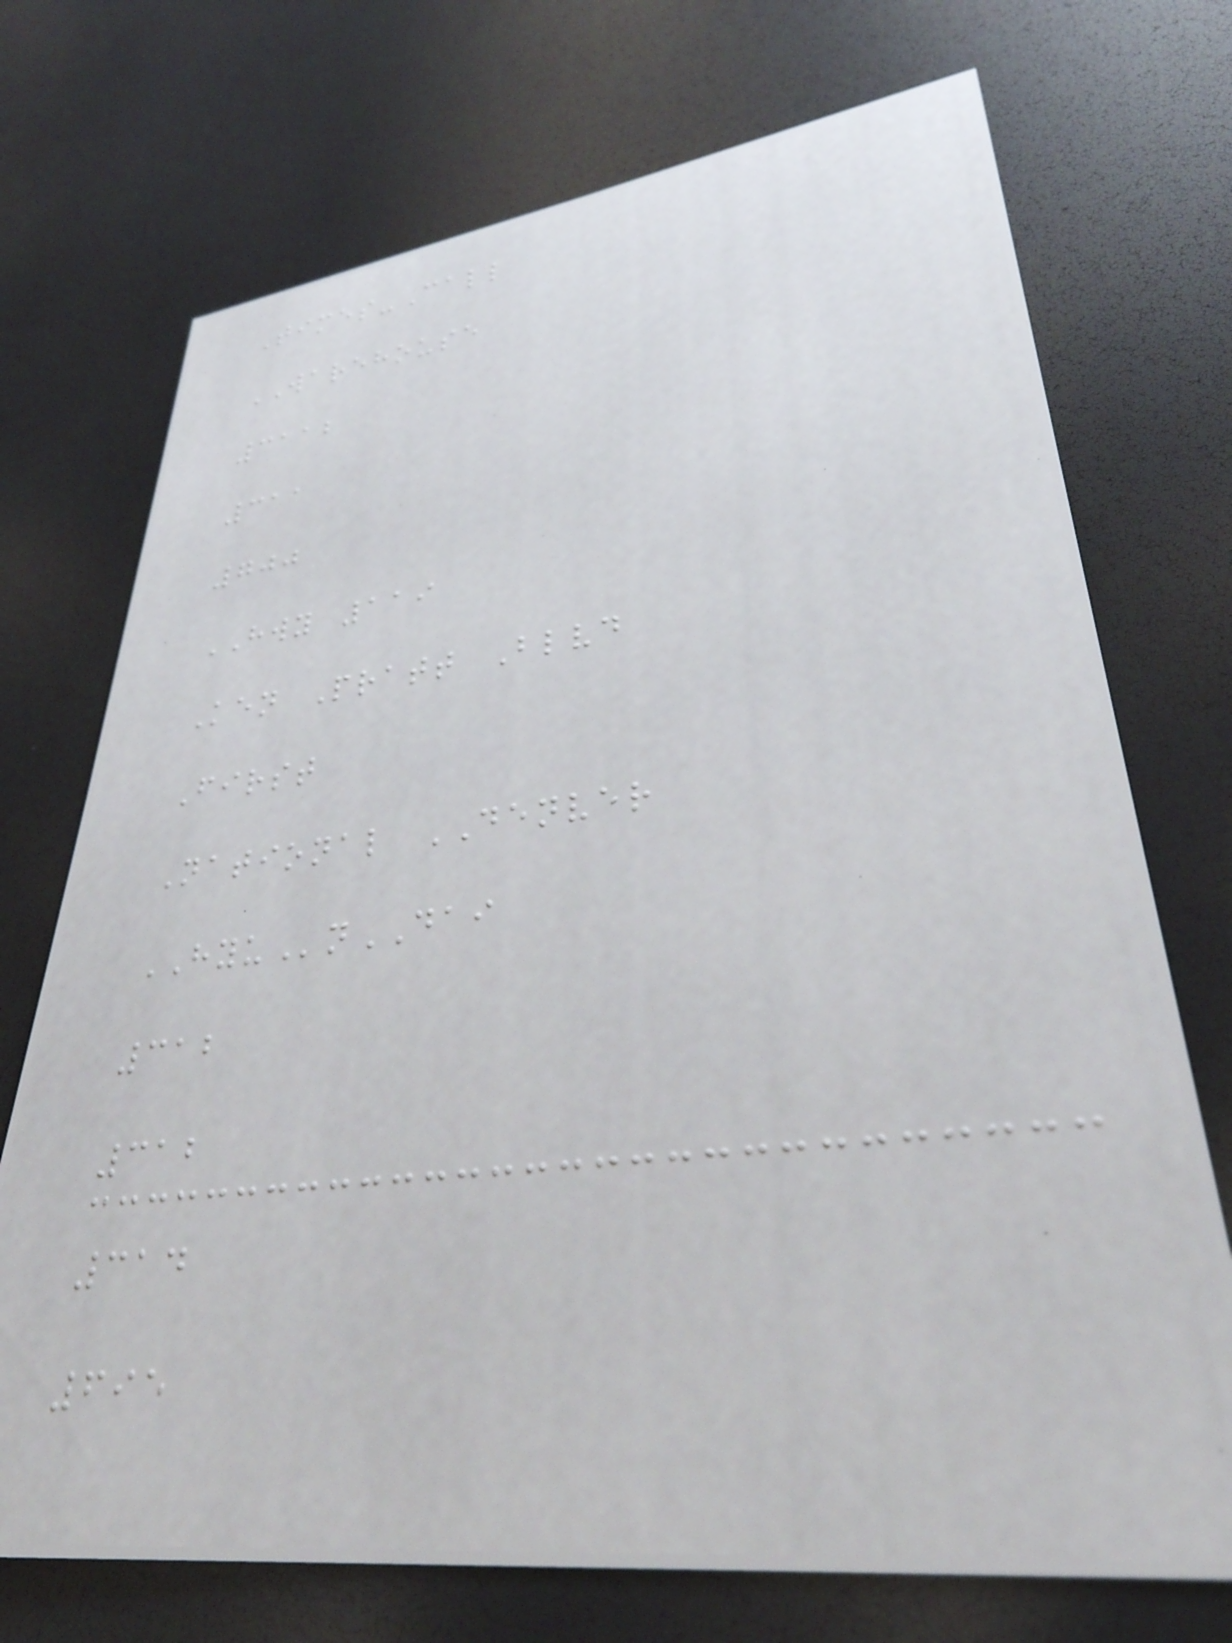Times-Call
WAREHOUSE
3112
311
700
HWY 119
Ken Pratt Blvd
First
National DENVER
HYUnDAI
312
312
314
695
